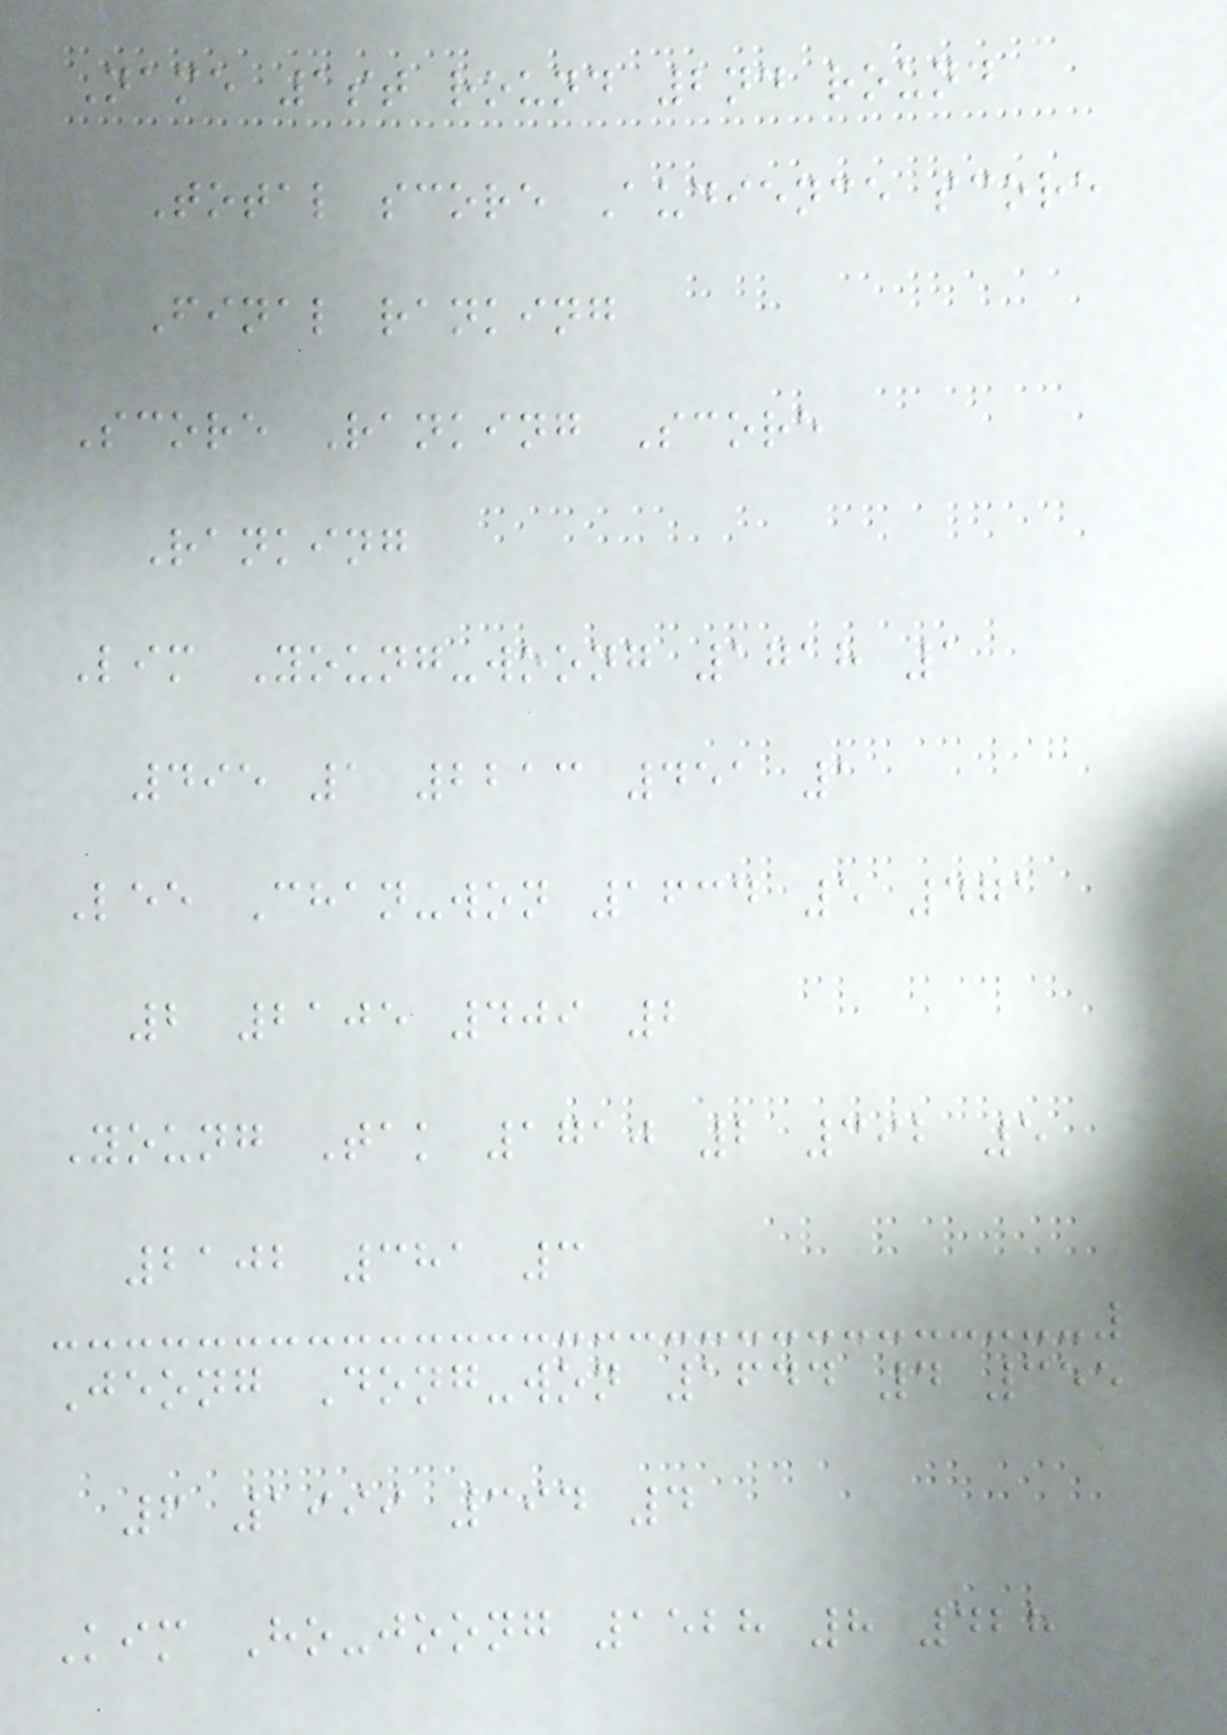Name 1st round 2nd round
Total score Audience score
Final ranking
Score Ranking Score
Ranking
Lim Young-woong 1718 1
495 1 2213 451 1
Lee Chan-won 1634 5 471
2 2105 409 2
Young Tak 1710 2 392 5
2102 381 3
Jeong Dong-won 1644 4 355
6 1999 394 4
Kim Ho-joong 1528 8 428
